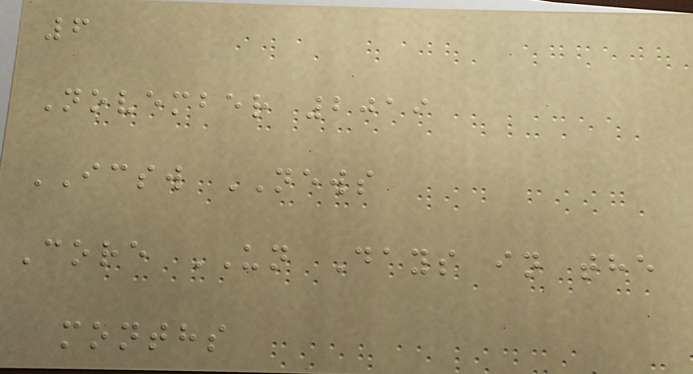6
November 2019
ICSW NEWS
Core UN Days in the
months
